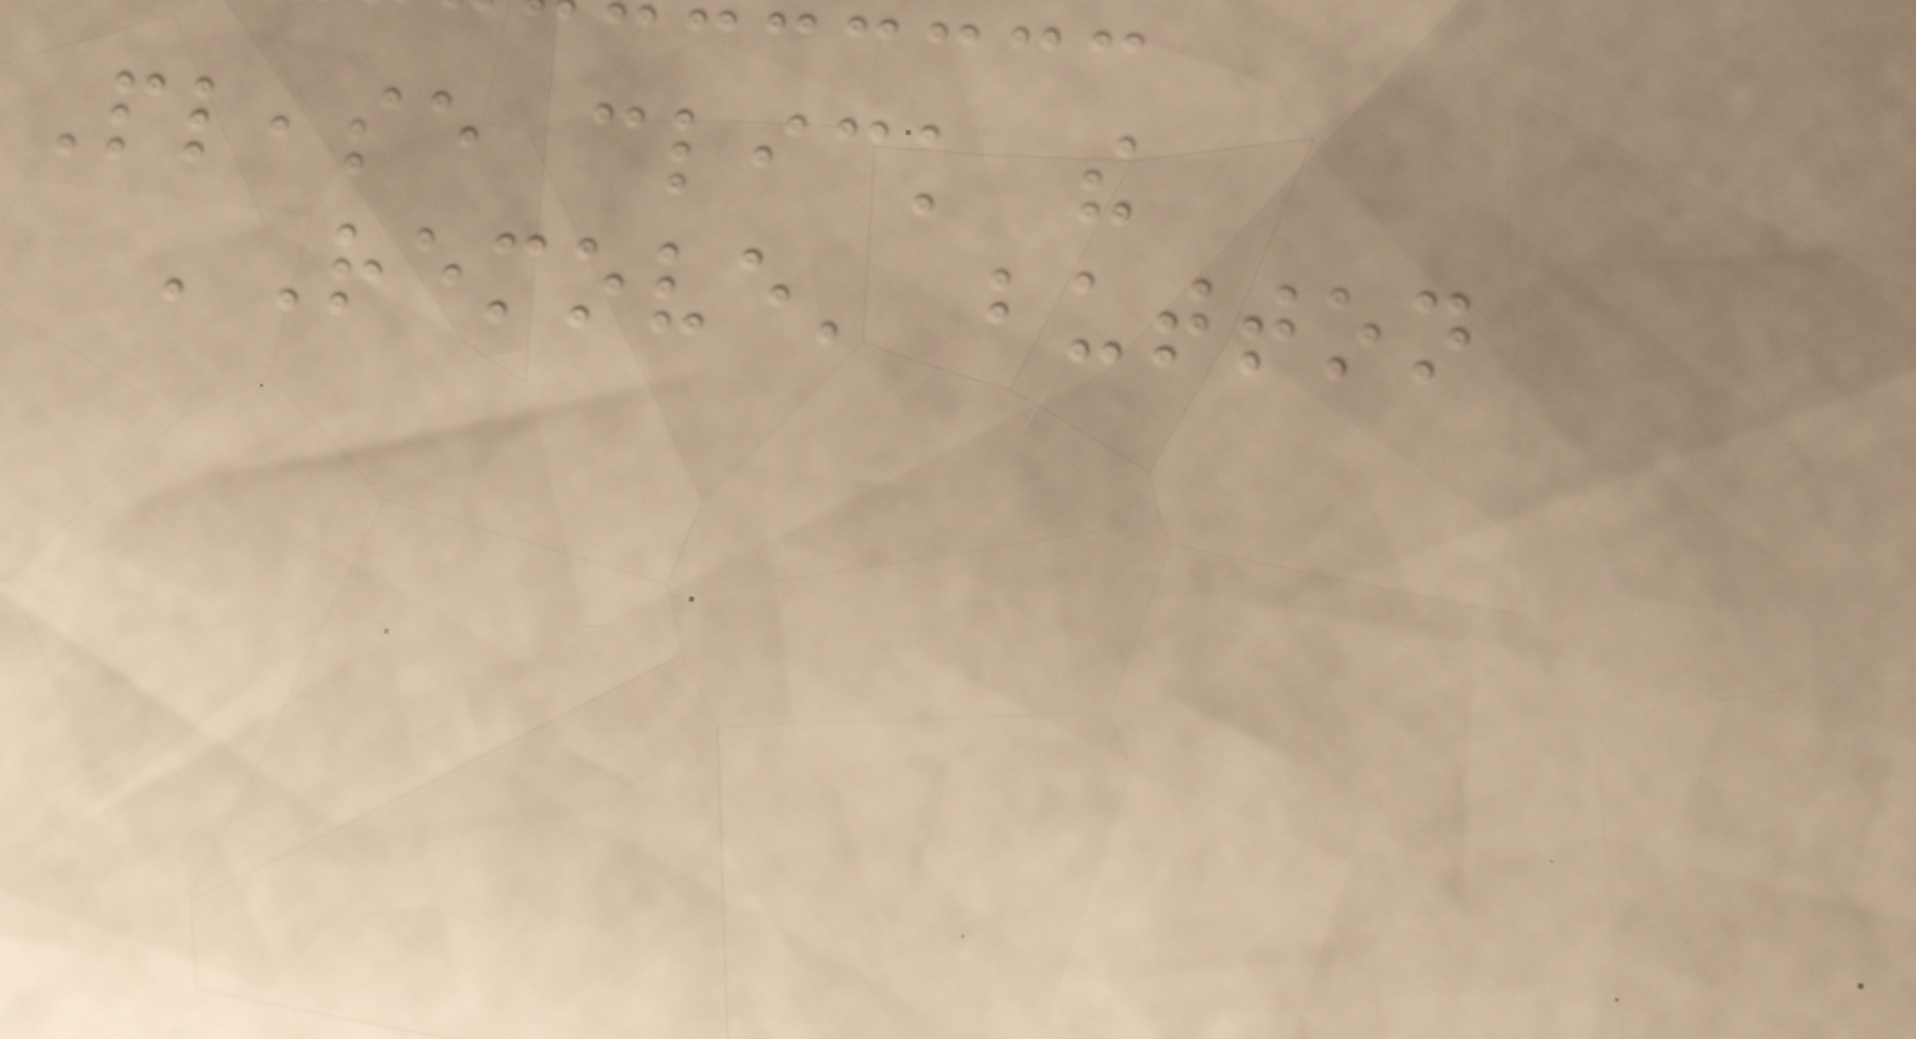Please click the
'Remove' button
